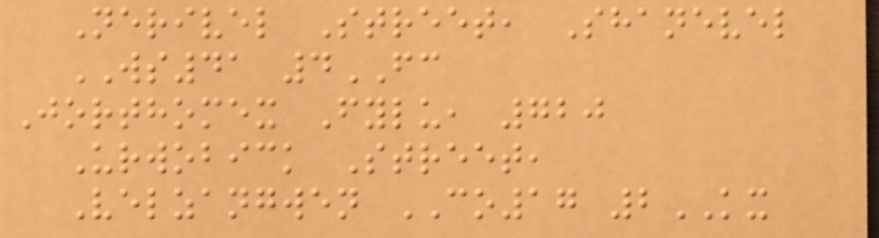Nerivel Street, Shanevel
WS41 4FC
Jorthomex Fylu, 720
Urwobick Street,
Velzangwen CO17 2KX
